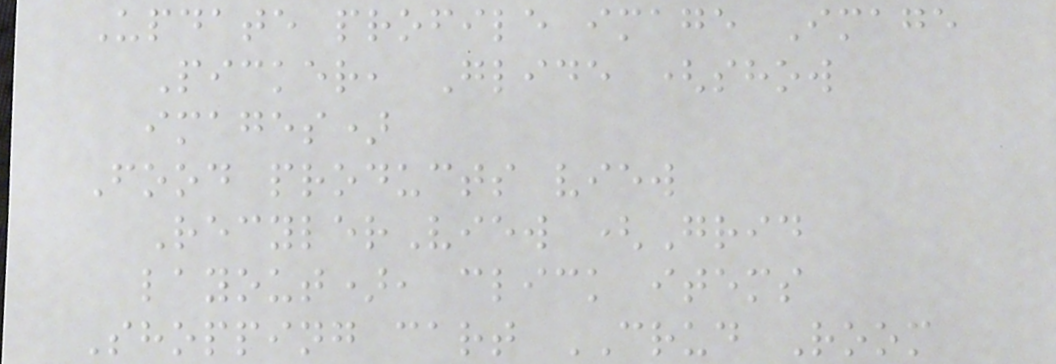Update profile image Image
Picker, Glide (show
images)
Food products view
RecylerView (Grid
layout), click items
Shopping cart CRUD Room
